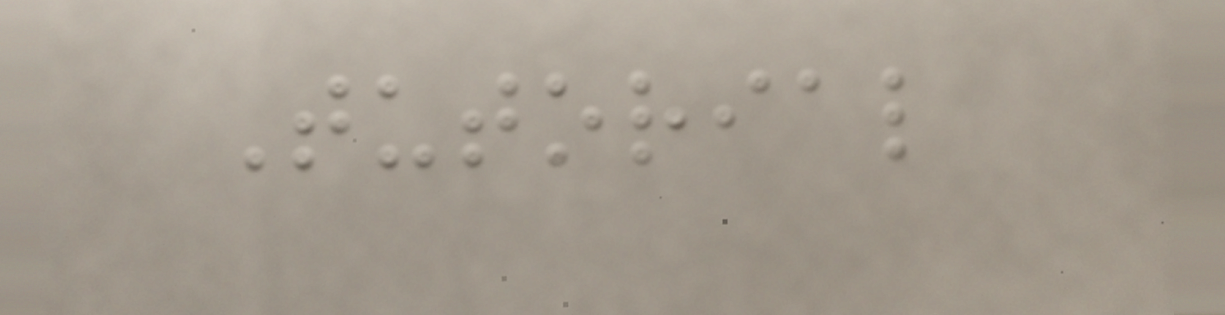Tutorial
